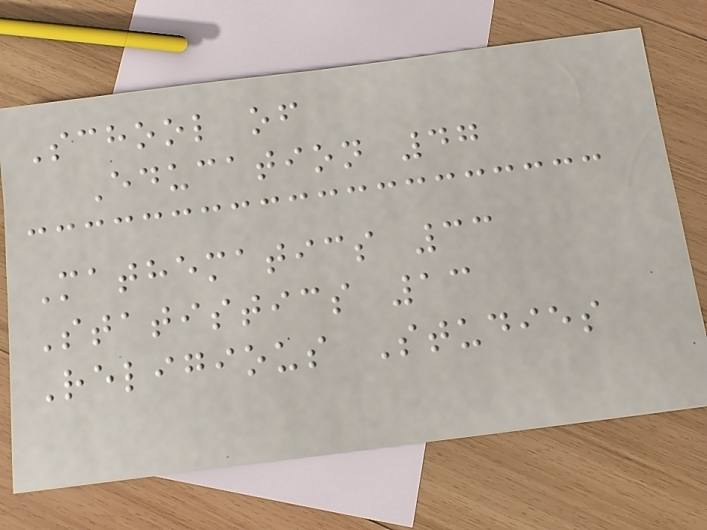School of
Education 47
Mathematics 33
Statistics 13
Religious Studies
